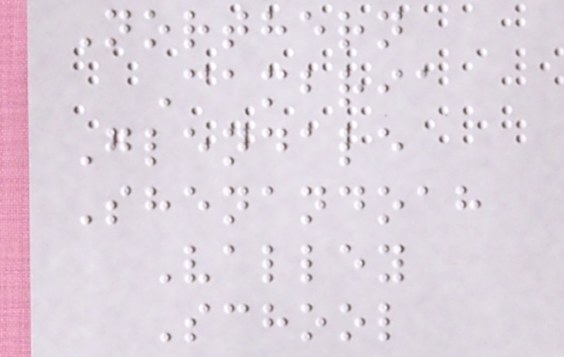Northern
Cambria
Glendale
Shenandoah
Valley
School
